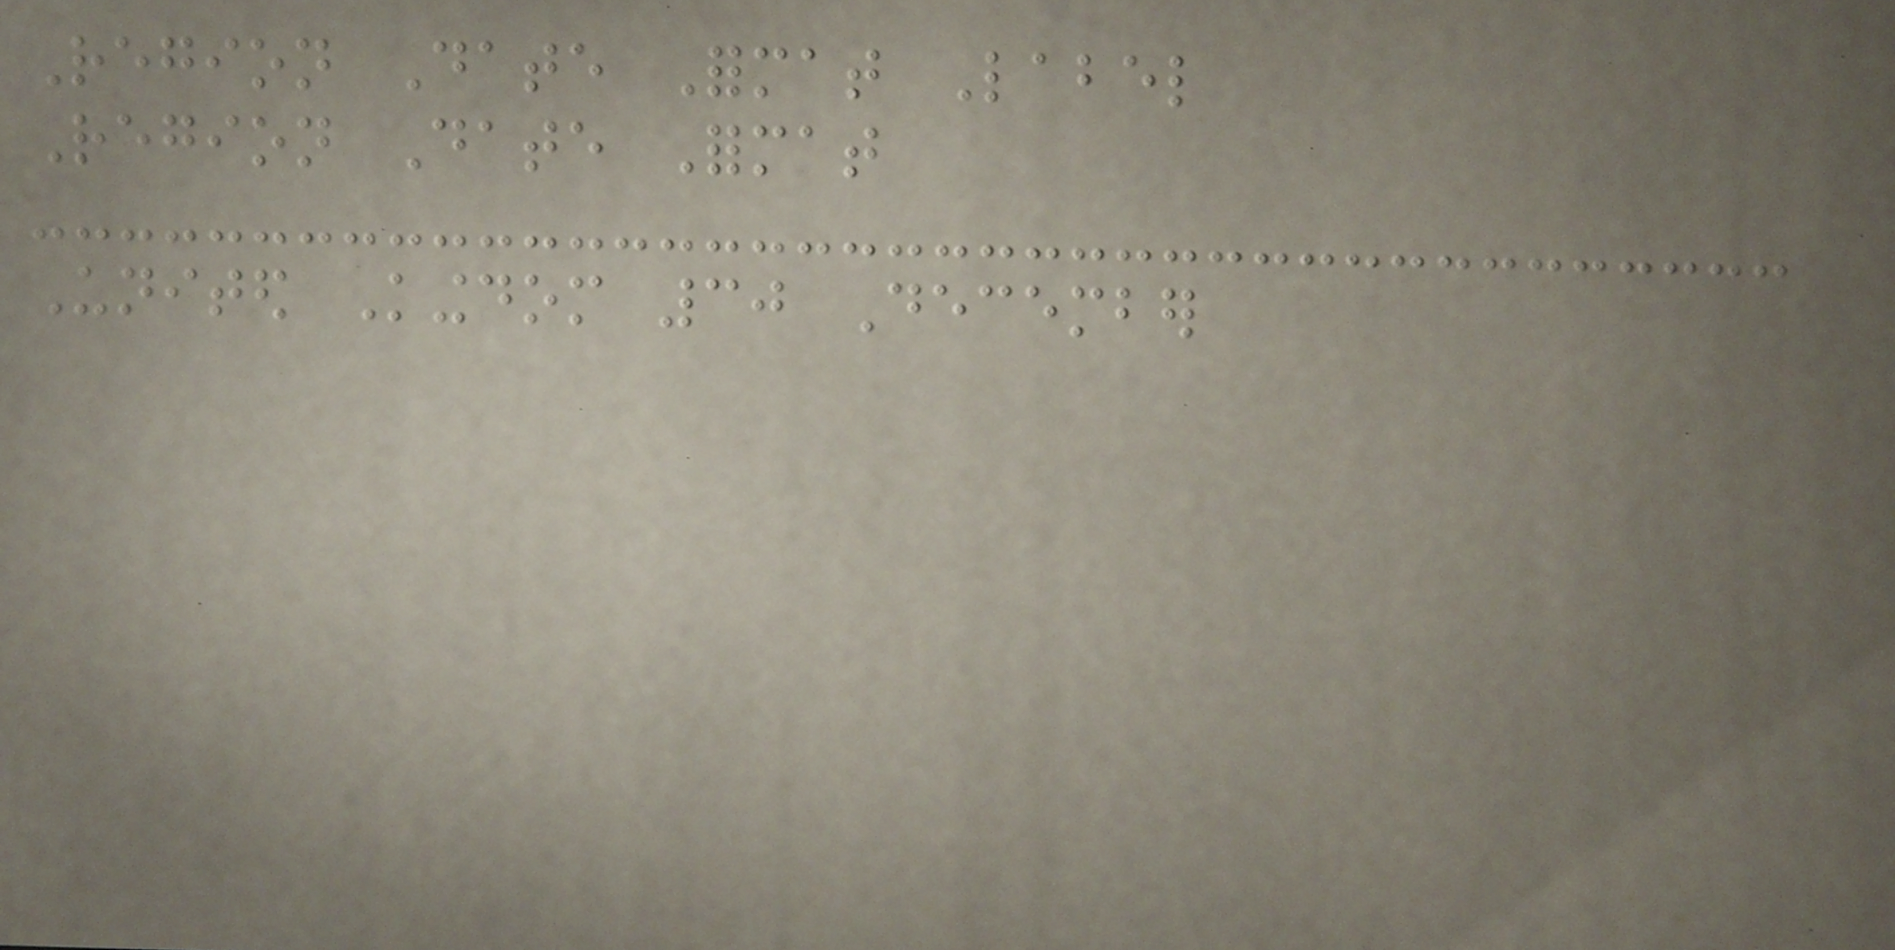Region Date Format Label
Region Date Format
United Kingdom 30 December
